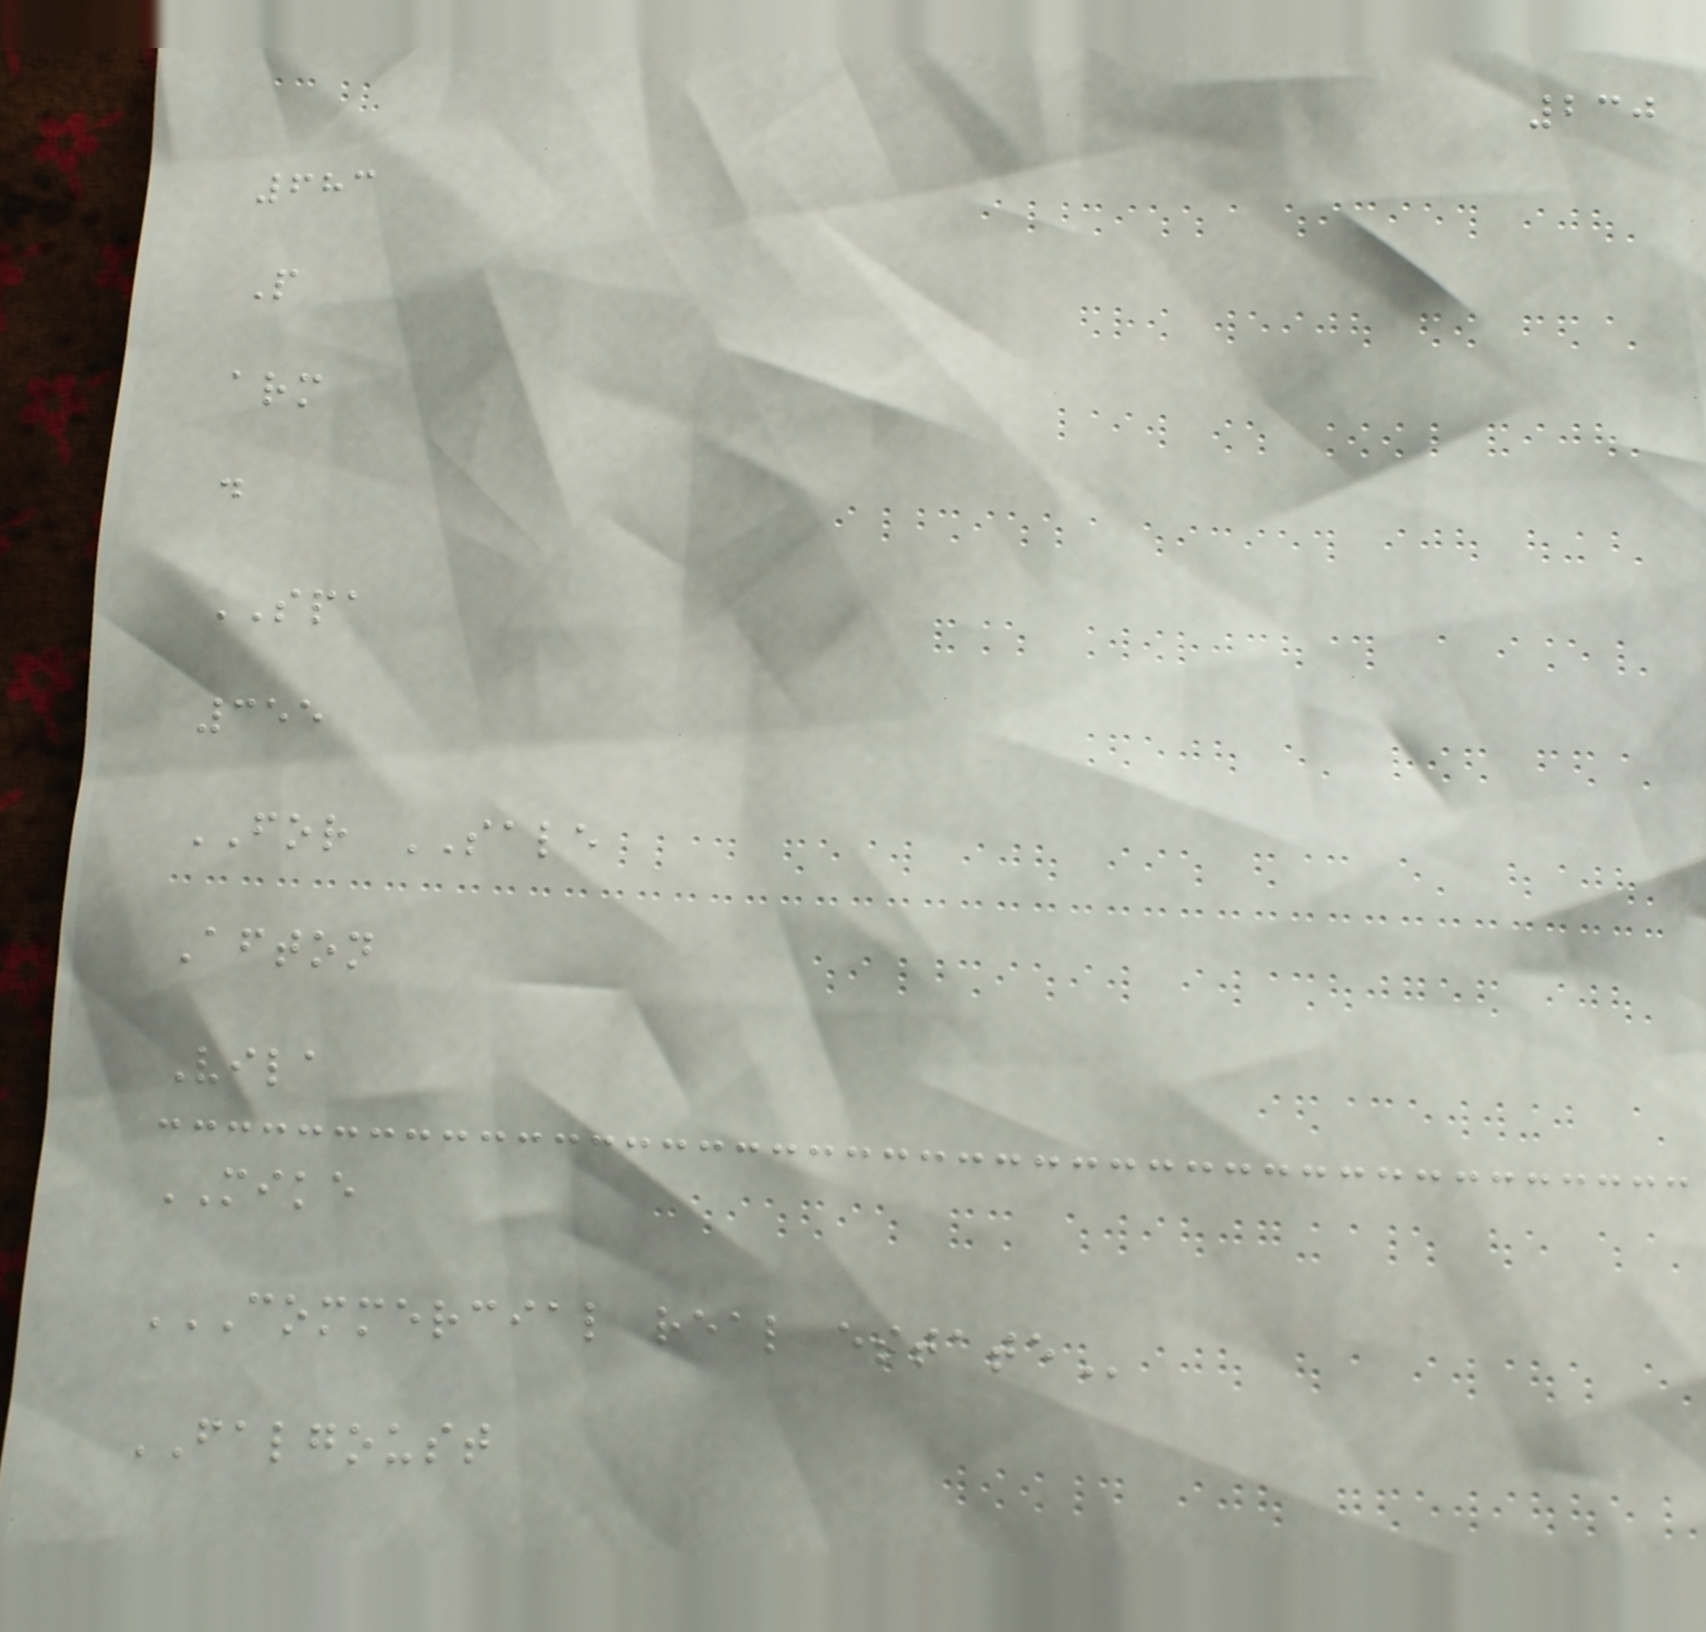230
683
P
arm
d
SPA
355
FOR SALE
Afton
Vila
MIKE
COMMERCIAL REAL ESTATE
FALGOUST
